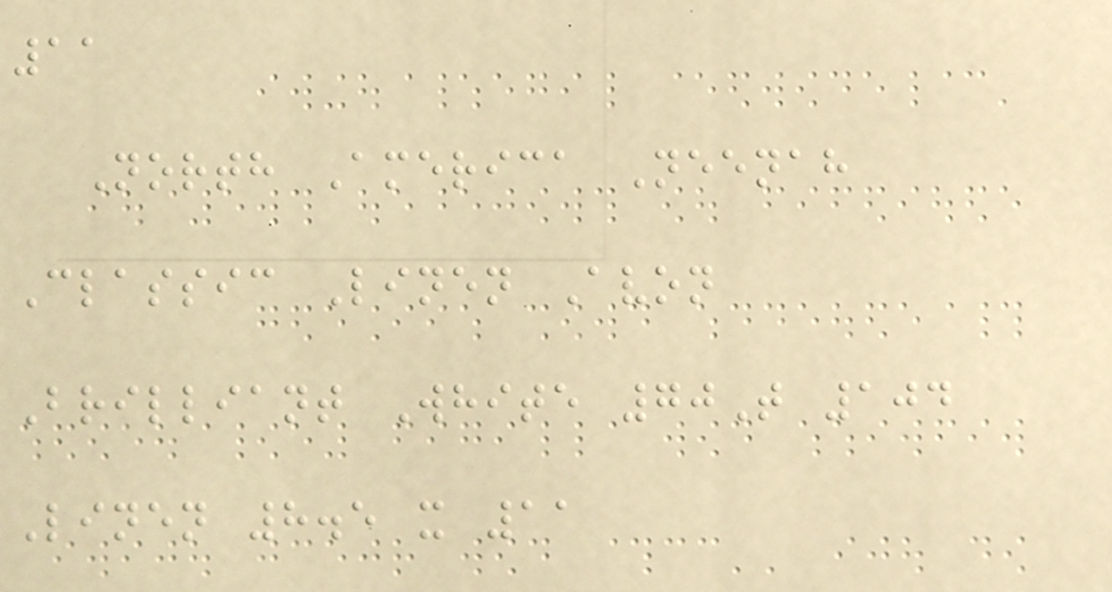11
North America Neenah
Classic Linen Avon
Brilliant White 70T 104
Linen 8.5 x 11
